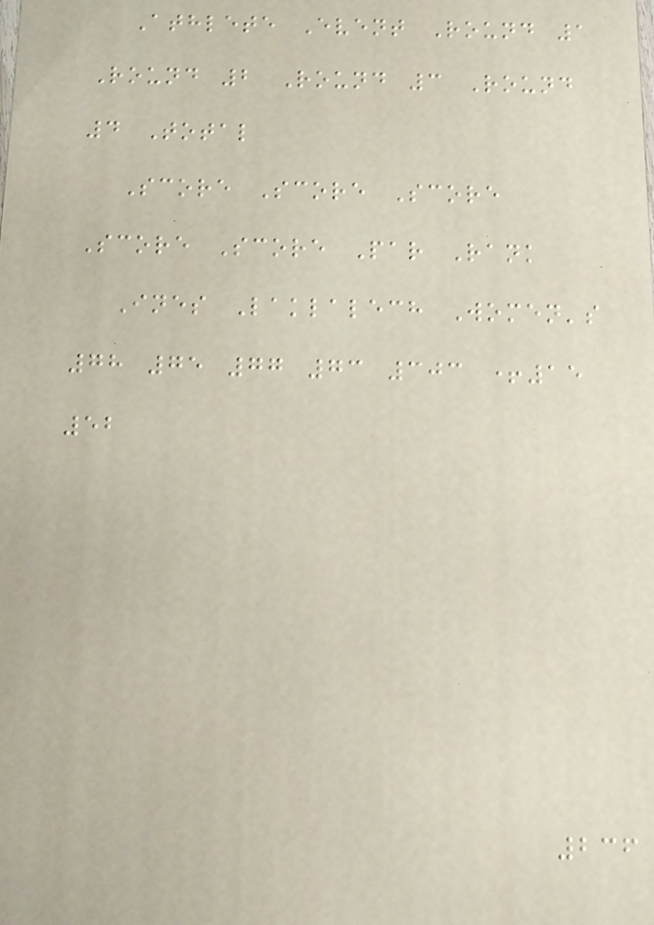Athlete Event Round 1
Round 2 Round 3 Round
4 Total
Score Score Score
Score Score Par Rank
Ines Laklalech Women's
78 75 77 73 303 +15
52
236
